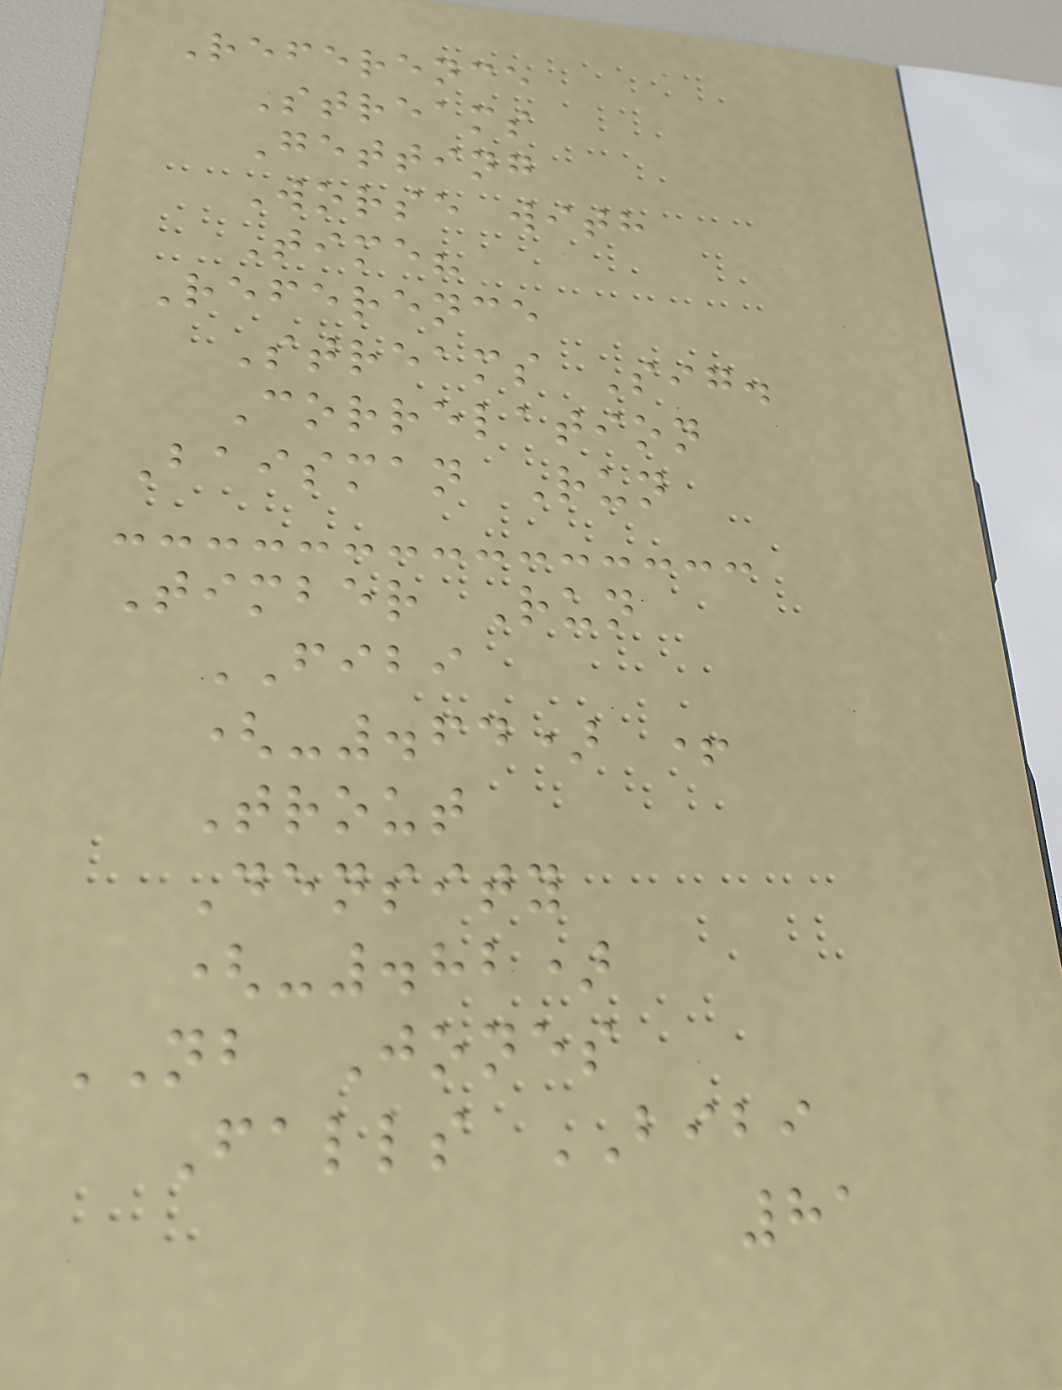Reference
Streams
Getting
Worse with
Time?
Reference
Streams Sig.
Correlation
Baisman Run
Timber Run
FIBI
(-.64) +
Trout
Density
(-.82)
NB Jones
Falls BIBI
81
